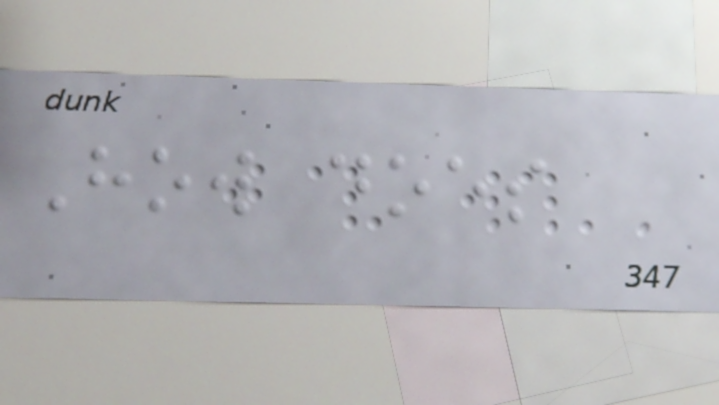How does
